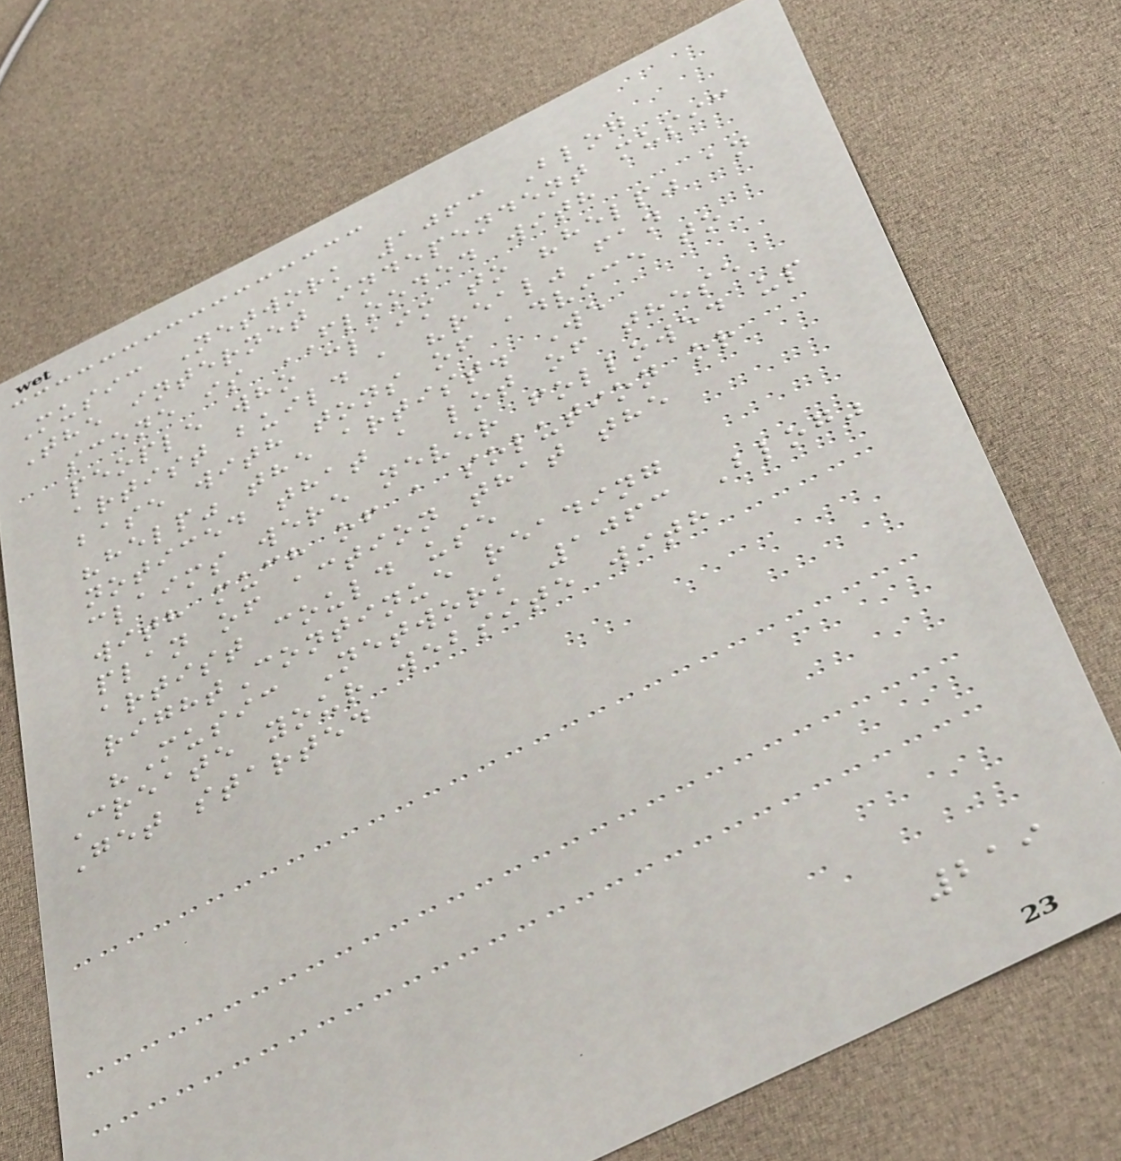Music Network 1063 Blog
The internet independent music
scene is FLOODED with
people who claim to "help" an
artist build a "real" fan
base with tons of advice to
"help" the artist. We
noticed that a lot of these
claims were never followed up
with much of a solution or
plan of action that the
artist could use
rightContinue reading
"Music Network 1063 Blog"
Create your website with
Get started
219
